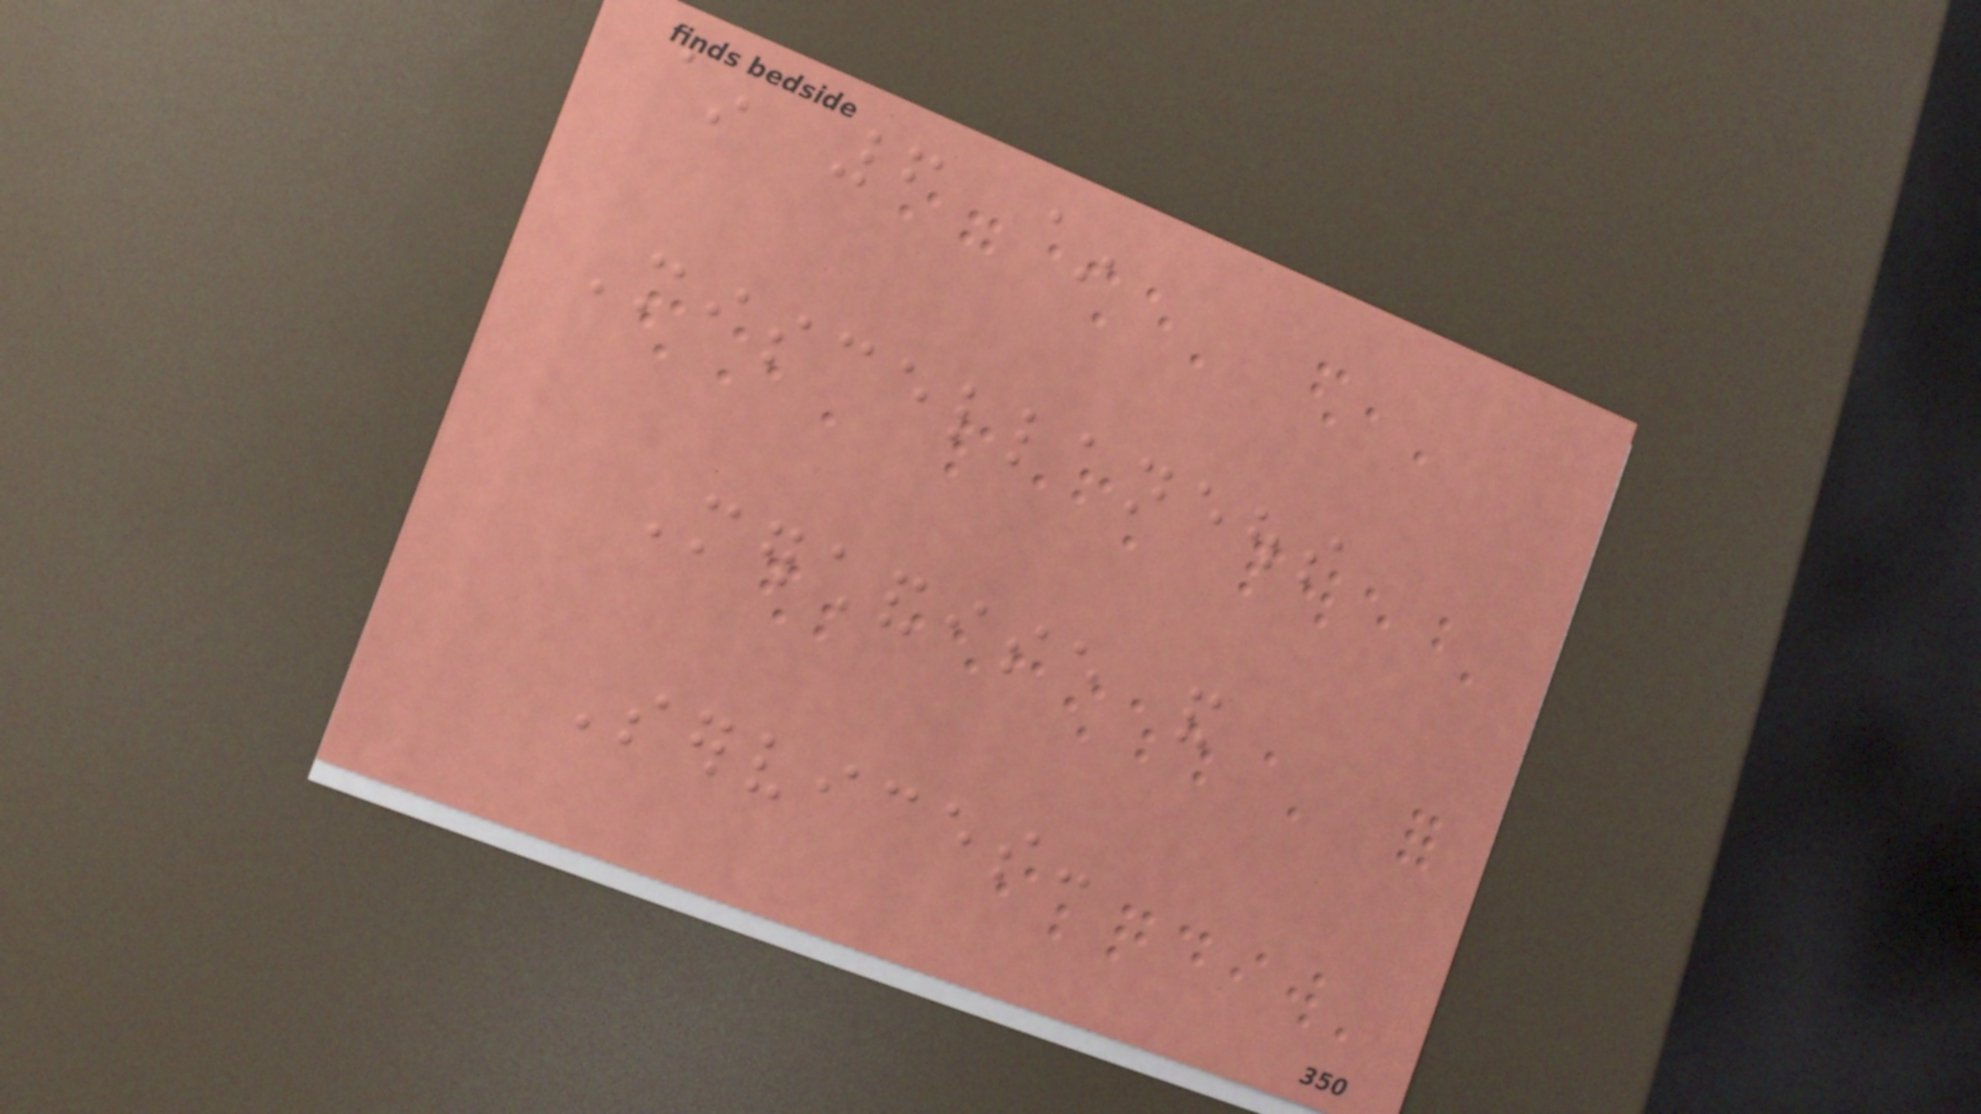~ 6 ~
Miscellaneous
Merchandise and
Services:
